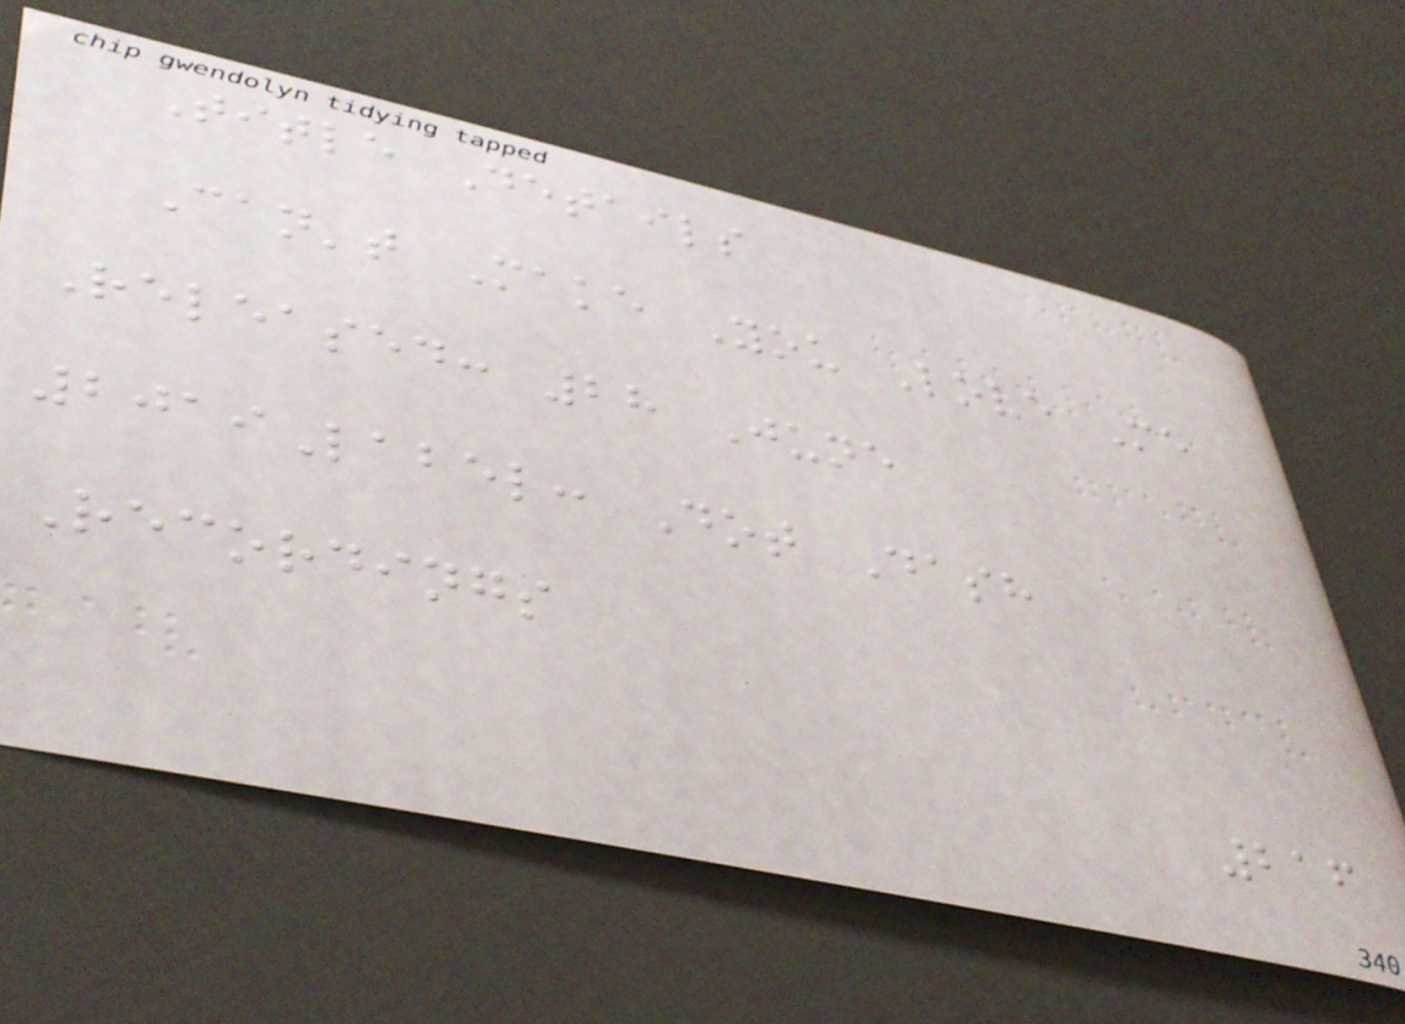Title Details
Can't Make You Love Me
Released: 28 June
2019Label: Dot Dash
Recordings
216
